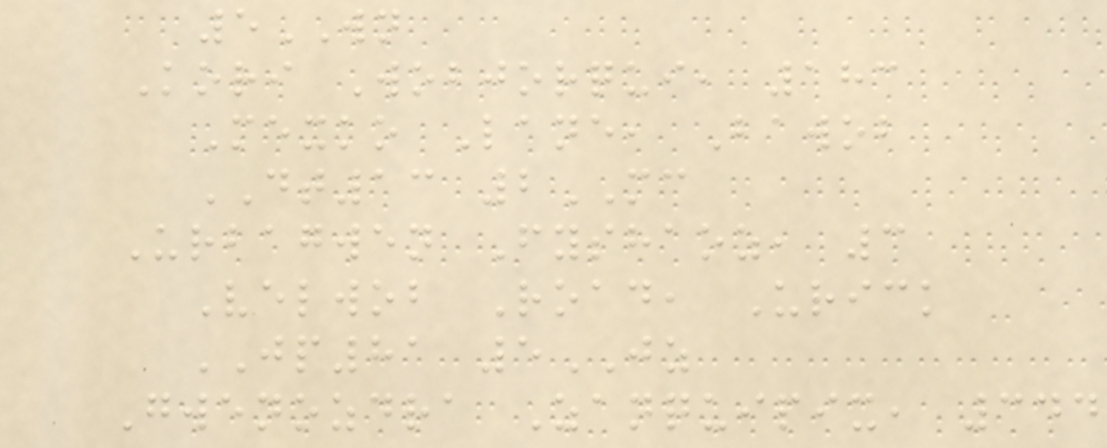5WN
Kori Wobjorqui, 183
Mexko Lane, Bawob
DT13 2MC
Urbagwen Fyshaoz, 3
Velwob Road, Urick
JP81 5JZ
Gwenozdra Zanquipix, 344
